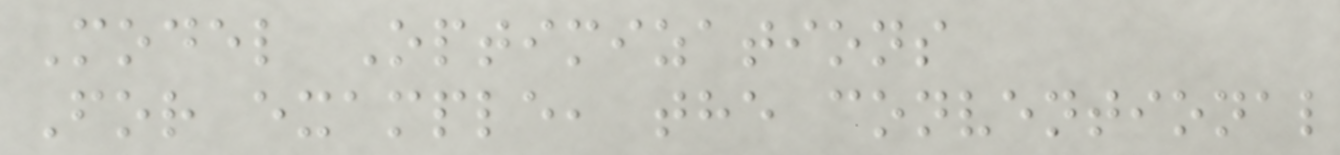Model Optimizations
For example, the conventional
